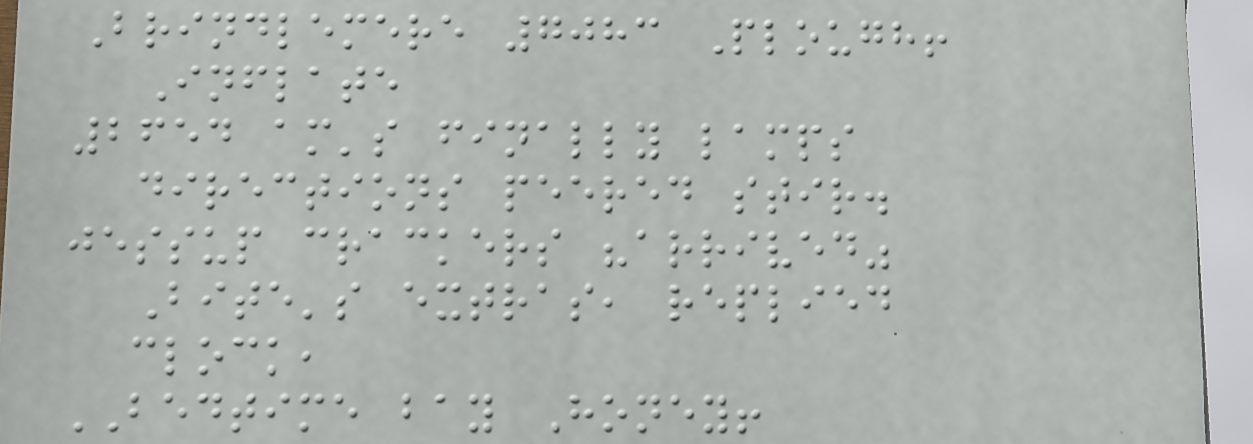Brindlemere 7083 Plough!
Inflate
2654 am's finally lamps
directions peered stir.
jessup crackers "arrived"
Bite's extras, replied
clock,
BEDTIME bay Honey!
